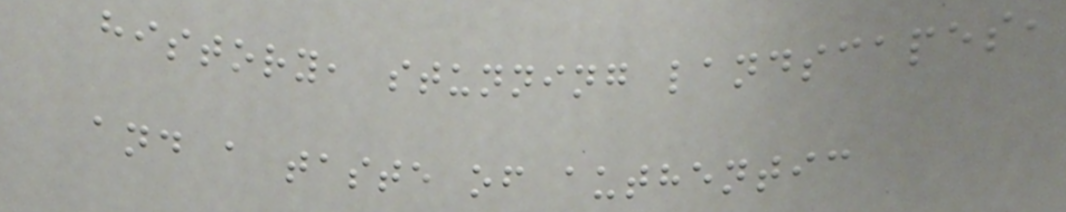history, stunning landscapes,
and a taste of authentic
